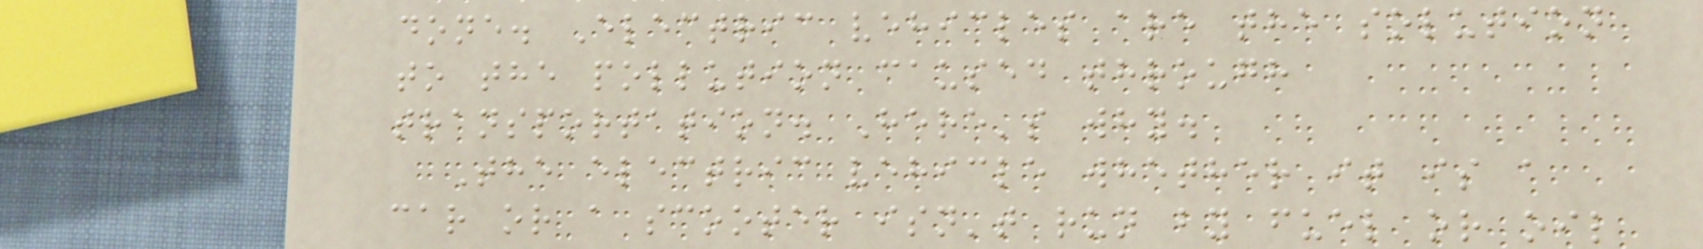done. Electric vehicles are the solution
to the pollution caused through
transportation. Here's why.
The electric vehicle whether it is a
car or a scooter isn't run by fuel or oil
